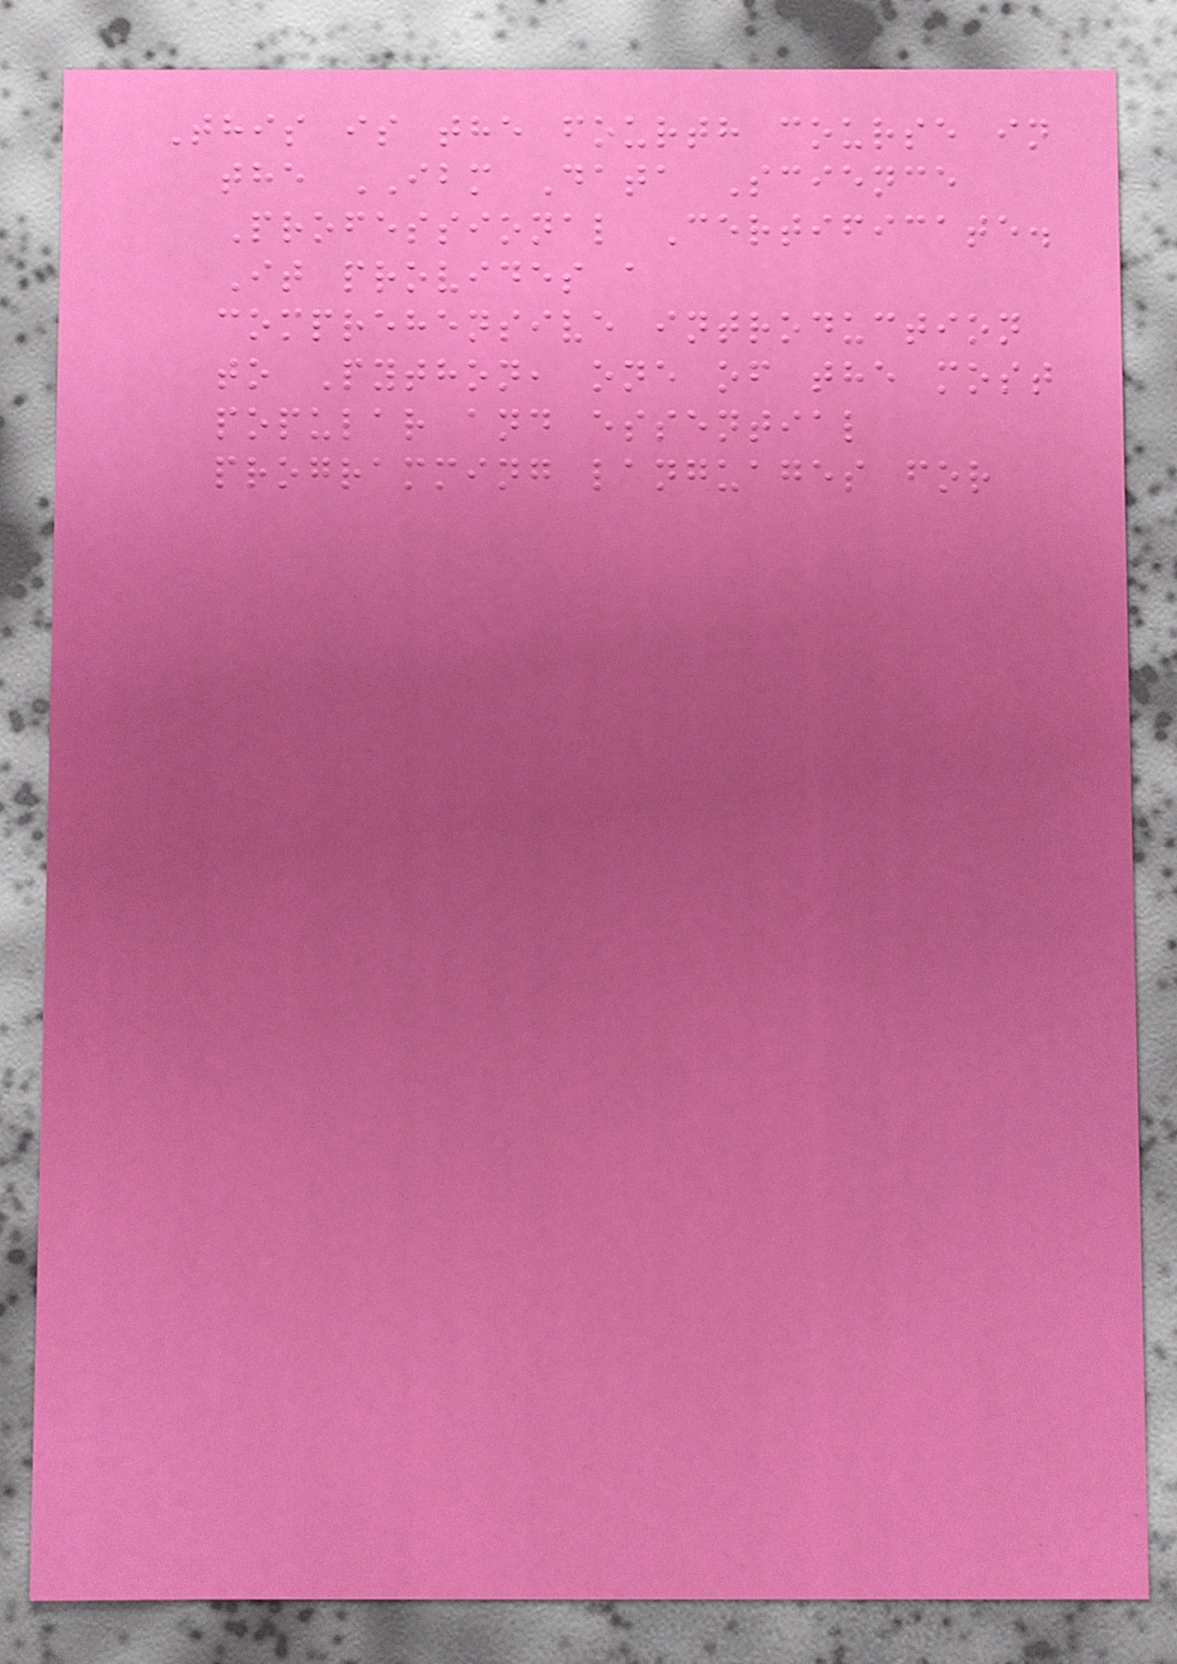This is the fourth course in
the IBM Data Science
Professional Certificate.
It provides a
comprehensive introduction
to Python, one of the most
popular and essential
programming languages for
